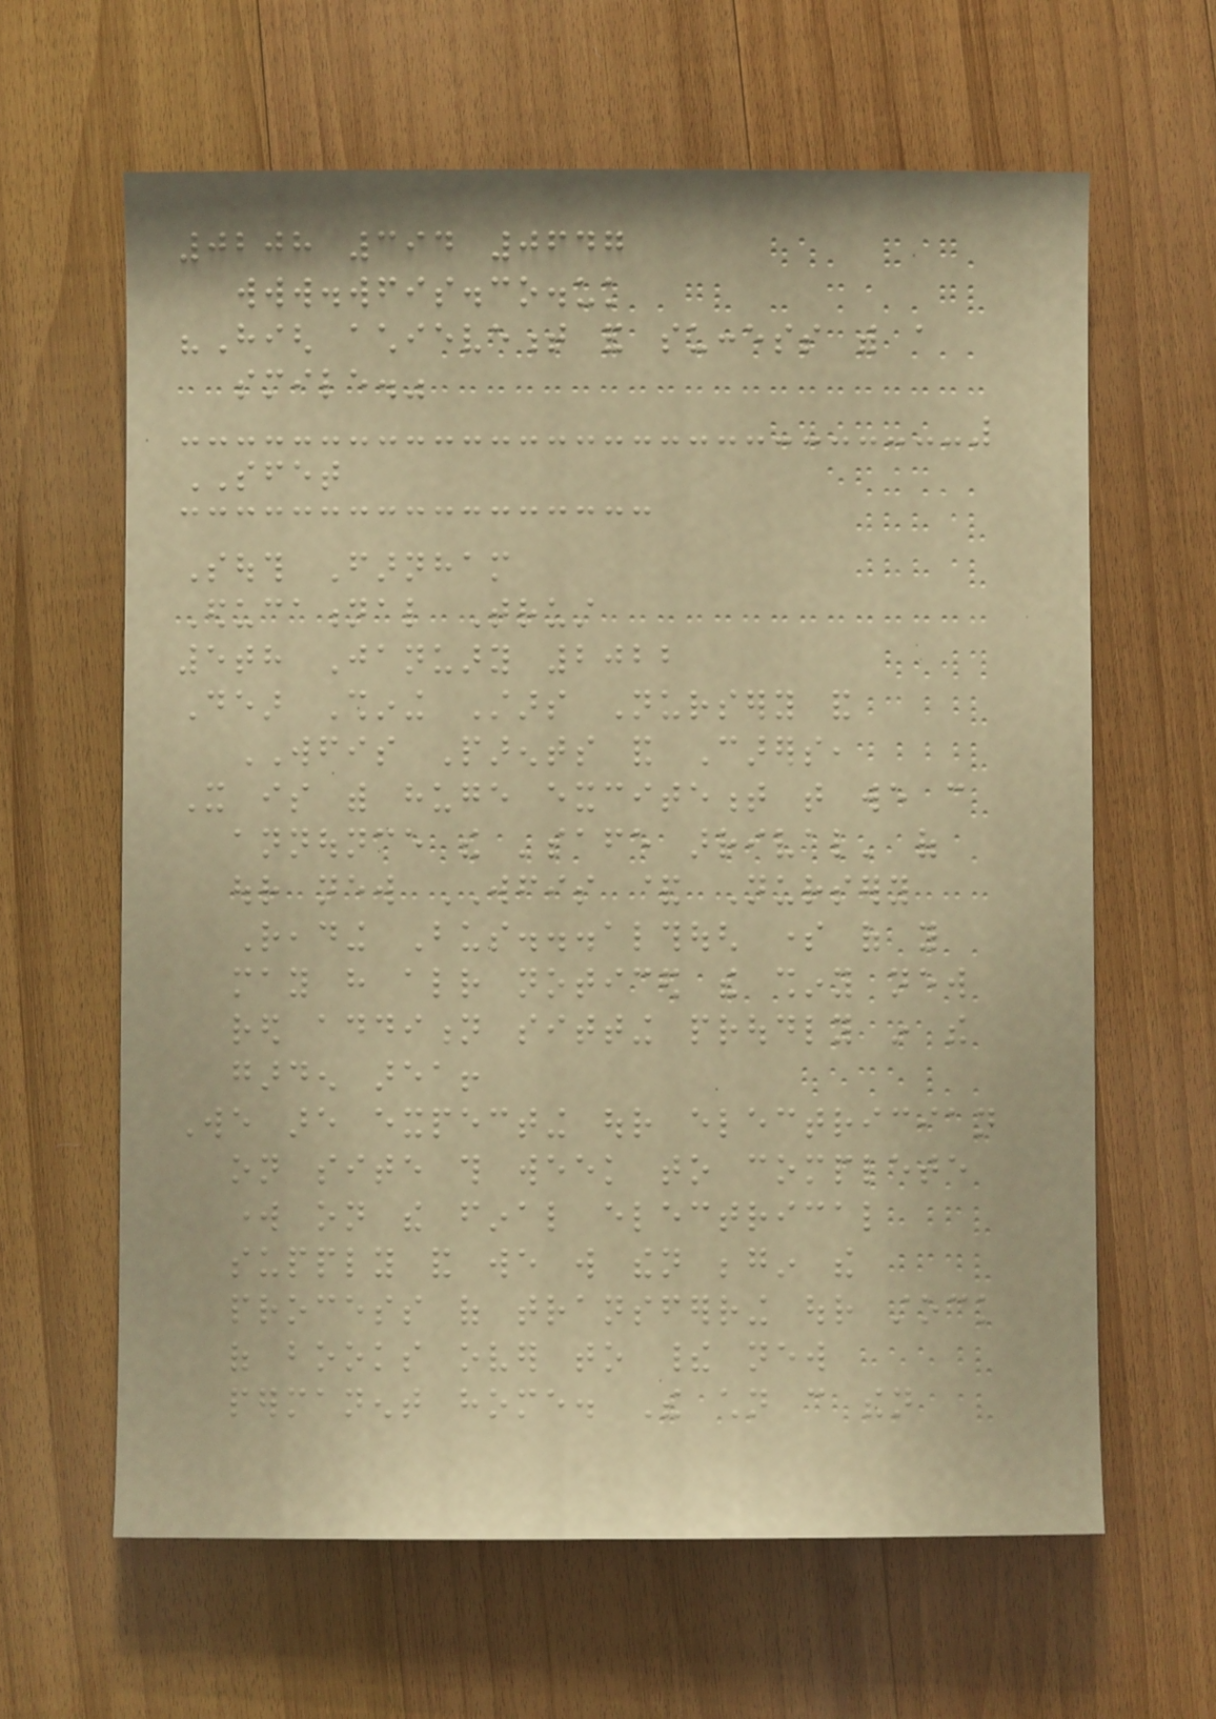0208 394 0647
www.wfis.co.uk
"High achievement and success with a
smile."
SFET
South Farnham
Educational Trust
5th January 2022
Dear Shining Stars Nursery and
WFIS Parents and Carers,
It is with huge excitement that we can
announce the 'safe arrival' of
our new WFIS & Nursery
Reading Bus...although some of you
may have already noticed the shiny new
red addition sitting proudly in the
garden area!
We are expecting our electrician
on site this week to complete
work on the final electrical
supply and we will then begin the
process of transferring our stock
of books over to their new
permanent home. The children can then
